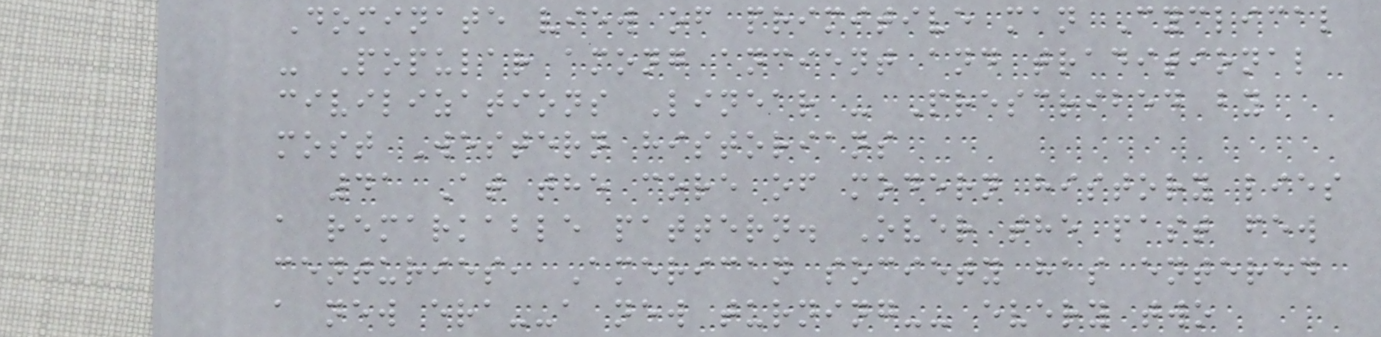Dominate view of primitive man Cyclical
- Popular among ancient and traditional
civilizations Linear - Prescribed by
most Western historians
41 At the core of modern history lies
a remarkable pattern. Over the past few
centuries, American society has entered
a new era--a new turning-- every two
